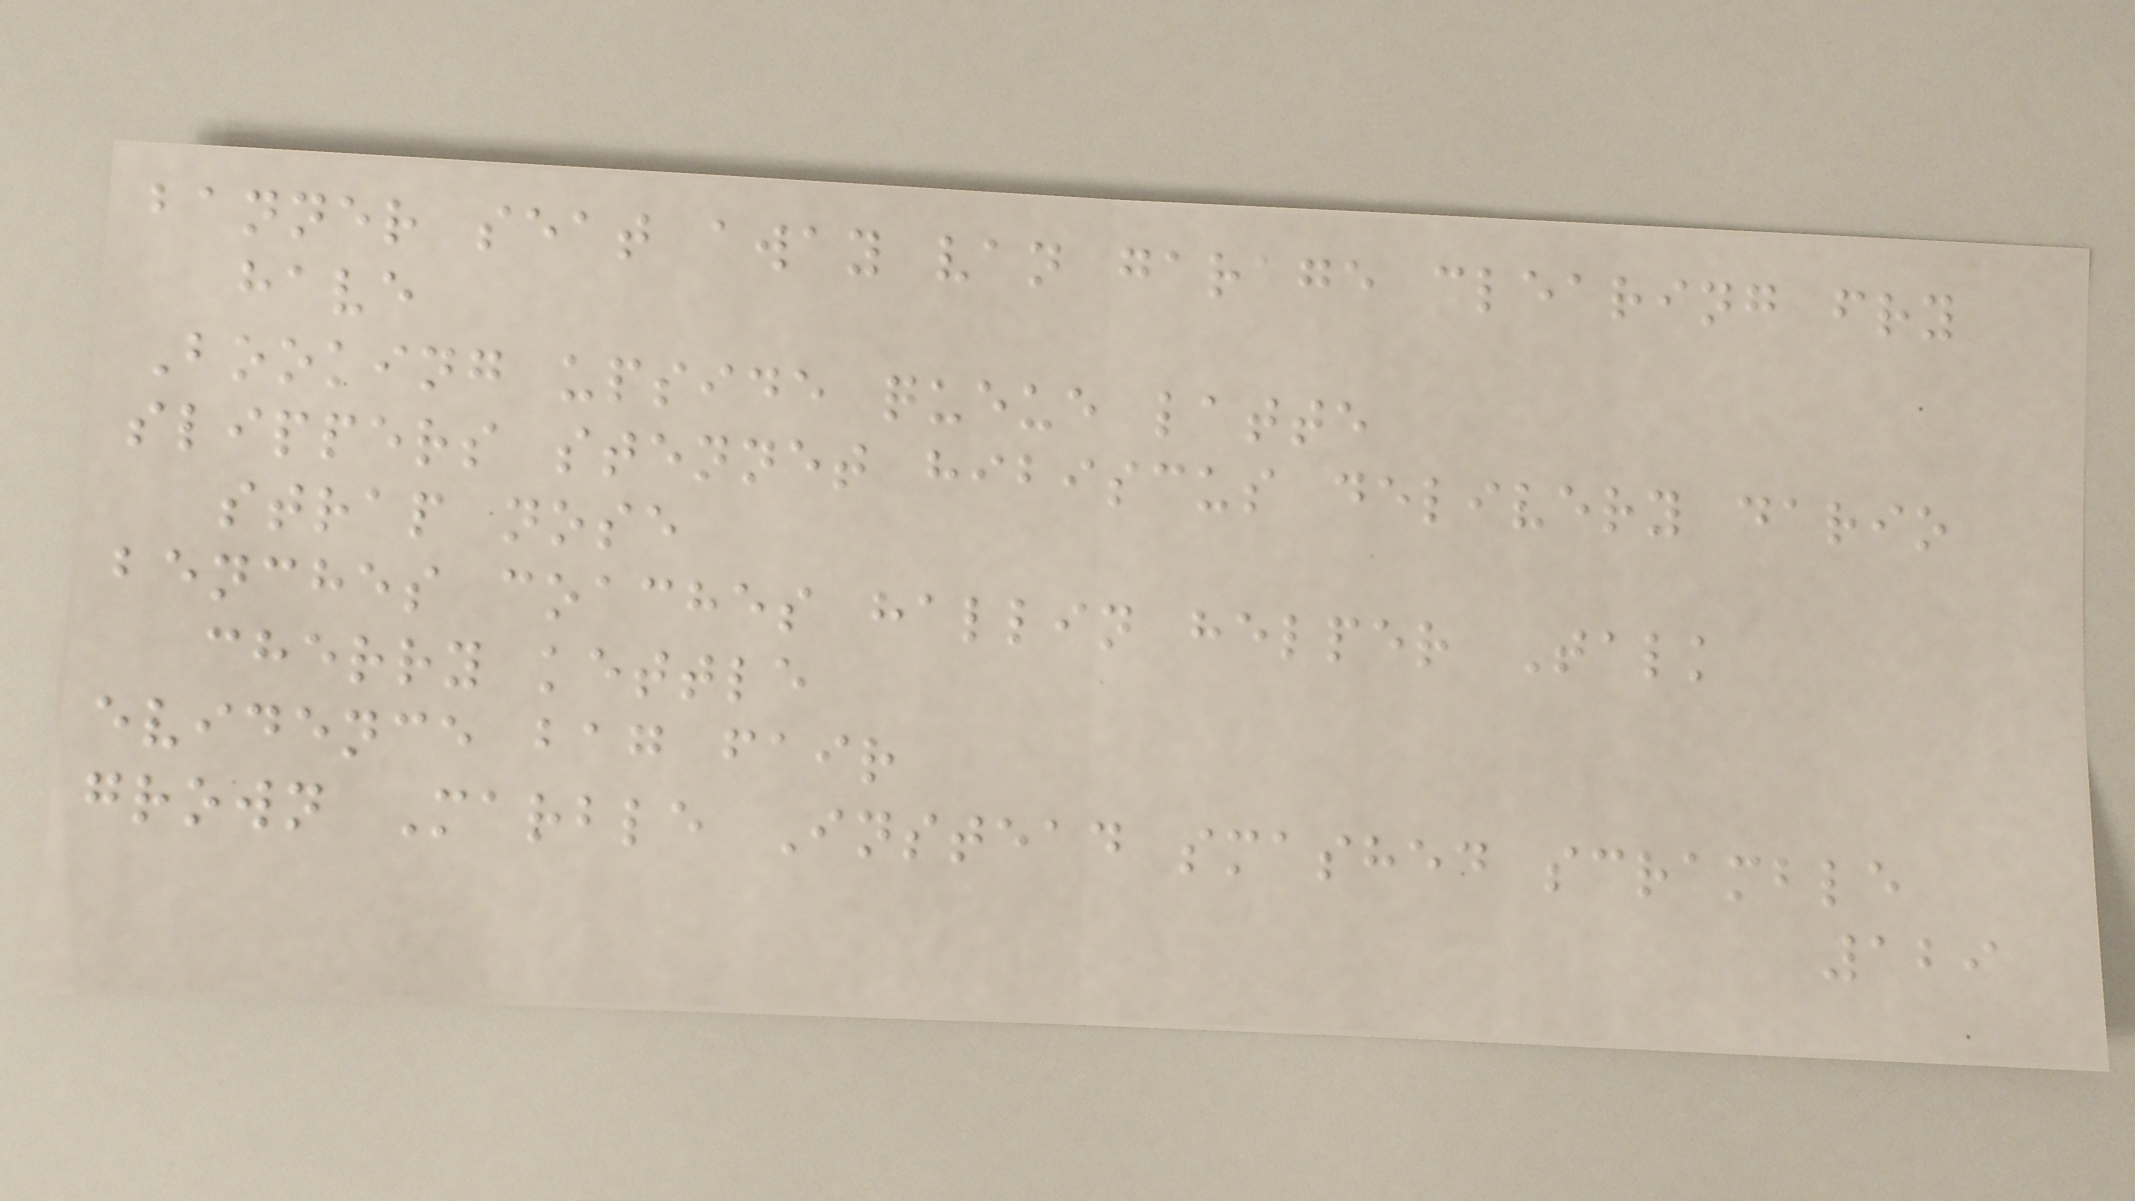banner seat away van garage clearing fry
have
Booking upside queue latte
slippers stennet hibiscus delivery dario
strap nose
benches coaches hallin helper Talk
cherry kettle
evidence bag fair
grown Marble Instead smashed scramble
129
